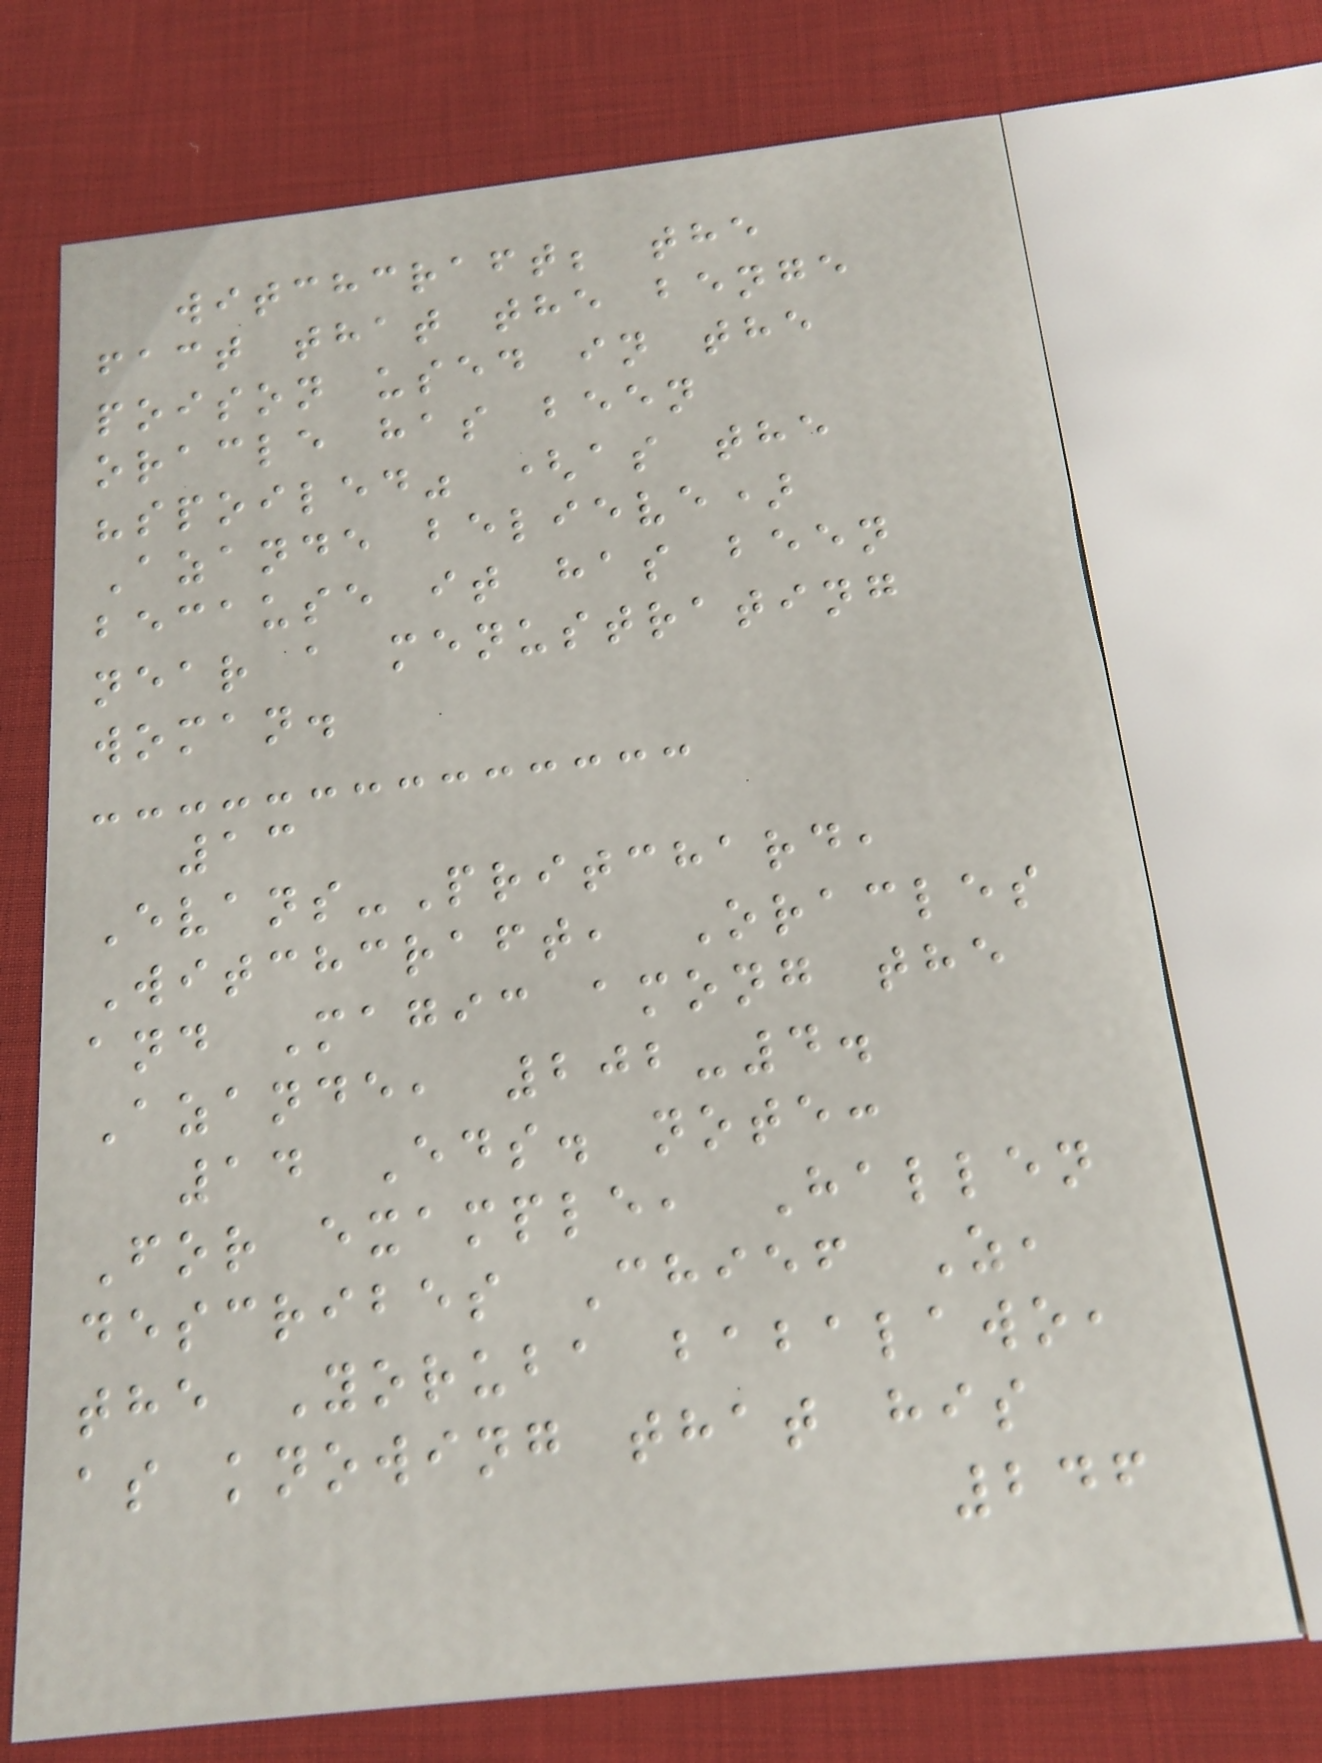witchcraft; the
fact that the benge
poison used in the
oracle has been
"spoiled" (as the
Azande believe)
because it has been
near a menustrating
woman.
13
Evans-Pritchard,
Witchcraft, Oracles
and Magic among the
Azande, 202-4.
14 Eds. note:
For example, Hallen
describes Chief Z,
the Yoruba babalawo,
as knowing that his
246
